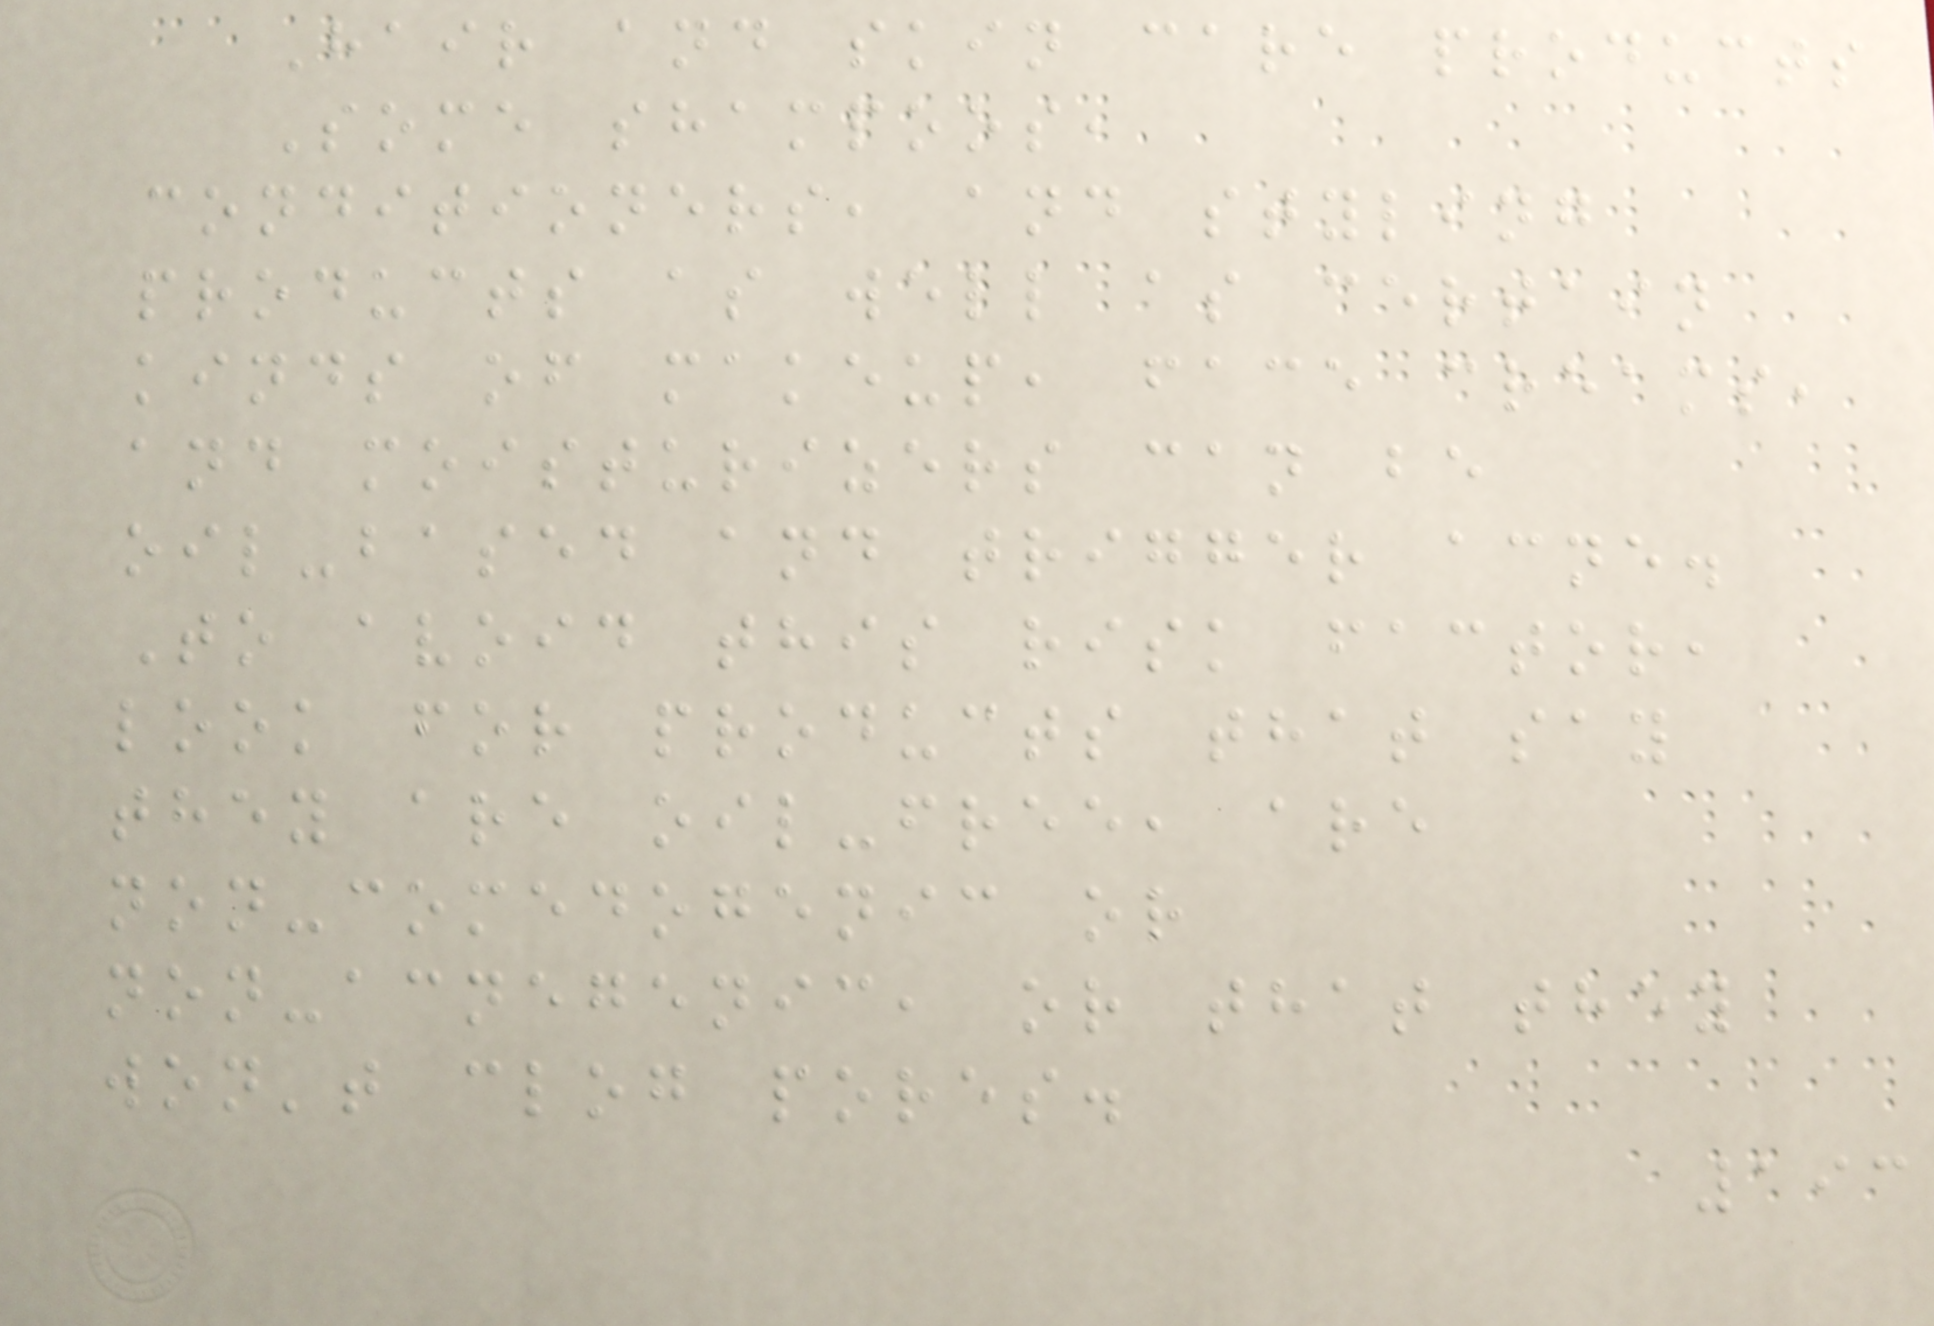Hair and skin care products
Some shampoos,
conditioners, and styling
products as well as certain
kinds of makeup, face creams,
and moisturizers can be
oil-based and trigger acne.
To avoid this risk factor,
look for products that say
they are oil-free, are
non-comedogenic or
non-acnegenic, or that they
won't clog pores.
193
